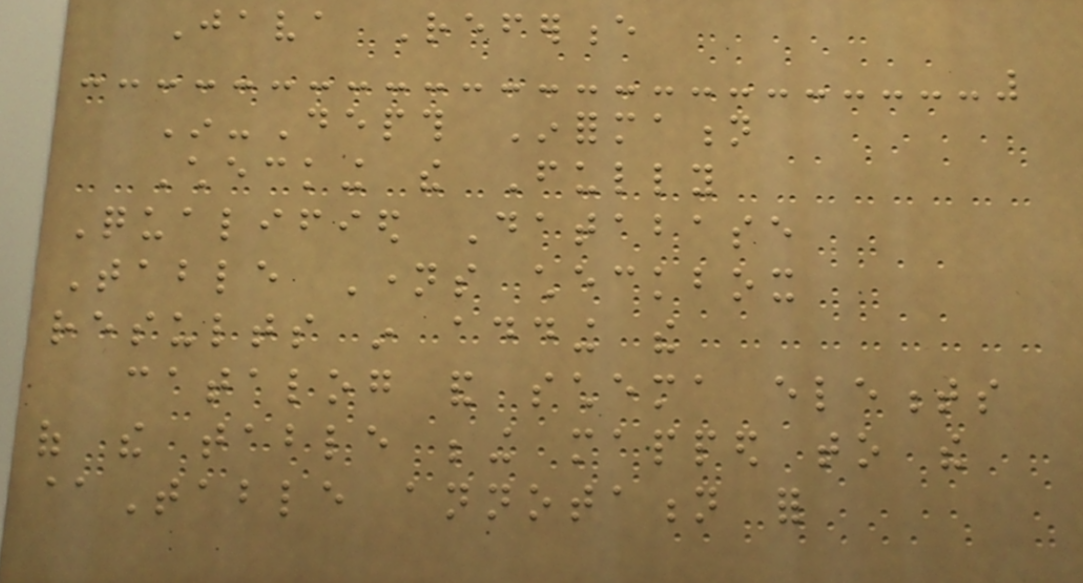Java Reference
In-Depth Information
Checking the Fully
Qualified Database
Table Names checkbox
results in adding the
catalog and schema elements
of the table being mapped to the
@Table annotation for
